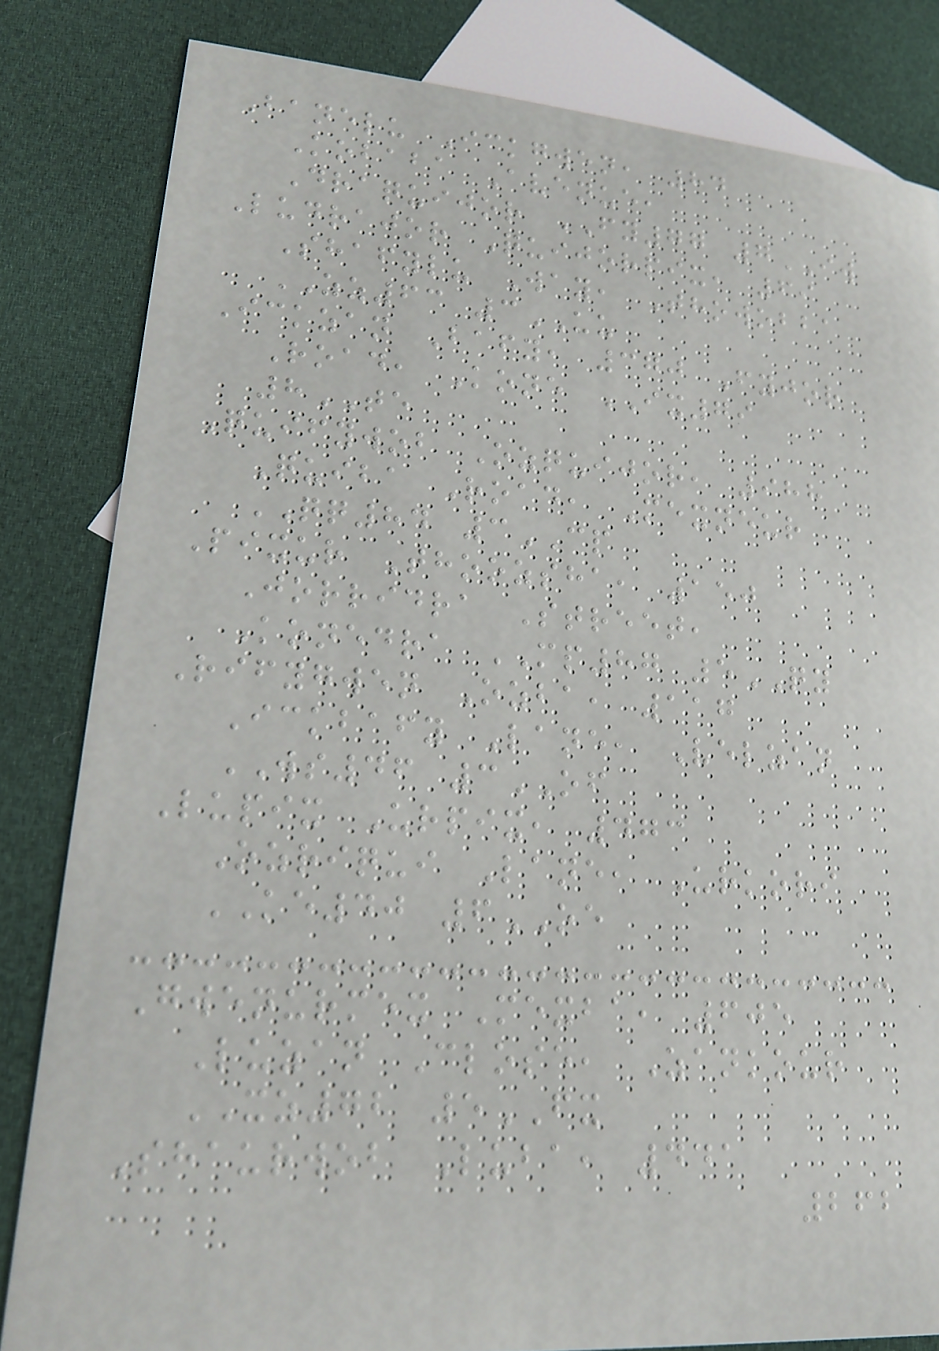Banelu Ickgwen, 84
Kobaba Avenue,
Draquijor FY77 7IW
Ludrajor Quijorpix, 69
Shafylu Way, Thowobba
ZZ63 3UU
Ickzan Bafy, 370 Fyjor
Road, Kone IX79
8TE
Quifywob Ozquijor, 988
Quiba Road, Mexneur
QQ84 3CP
Pixur Thoozsha, 150
Jorridra Street,
Konedra MP87 5QY
Rifygwen Ozba, 117
Ickbafy Lane, Velzan
WS46 3OF
Lupix Urpix, 473
Ozriqui Lane, Urkori
KE40 6OE
Gwenurmex Mexba, 605
Luzan Close, Zankour
XZ72 5FX
Shaurwob Luba, 441
262
